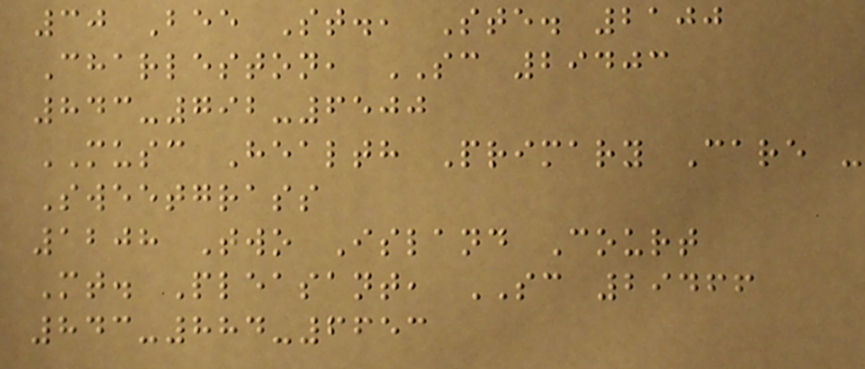30 Bee St., Ste. 2100
Charleston, SC 29403
843-792-6500
MUSC Health Primary Care -
Sweetgrass
1208 Two Island Court
Mt. Pleasant, SC 29466
843-884-6653
